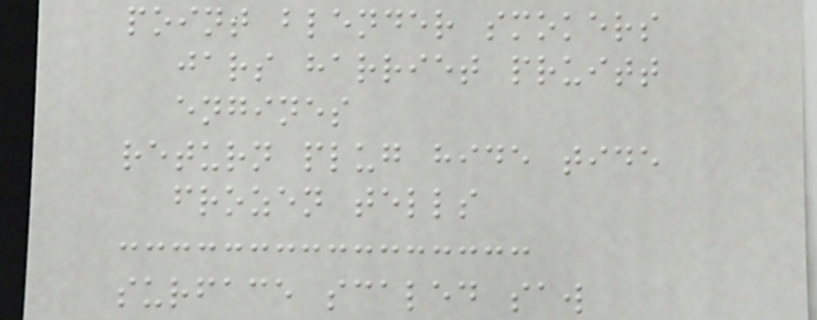point blender smokers
jars harriet pruitt
engines
return plug hide tide
frozen tells
surface scaled saw
